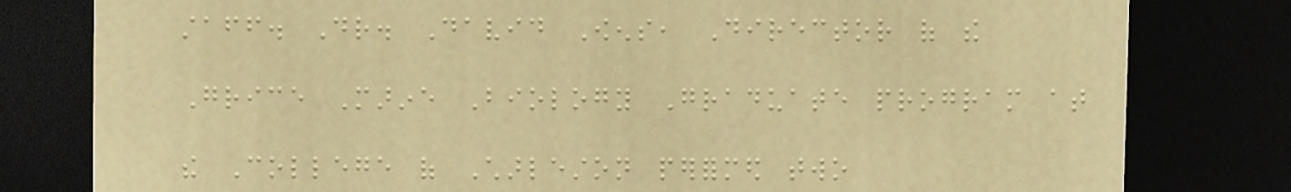staff. Dr. David Owens, Director of the
Grice Marine Biology Graduate program at
the College of Charleston performed two
